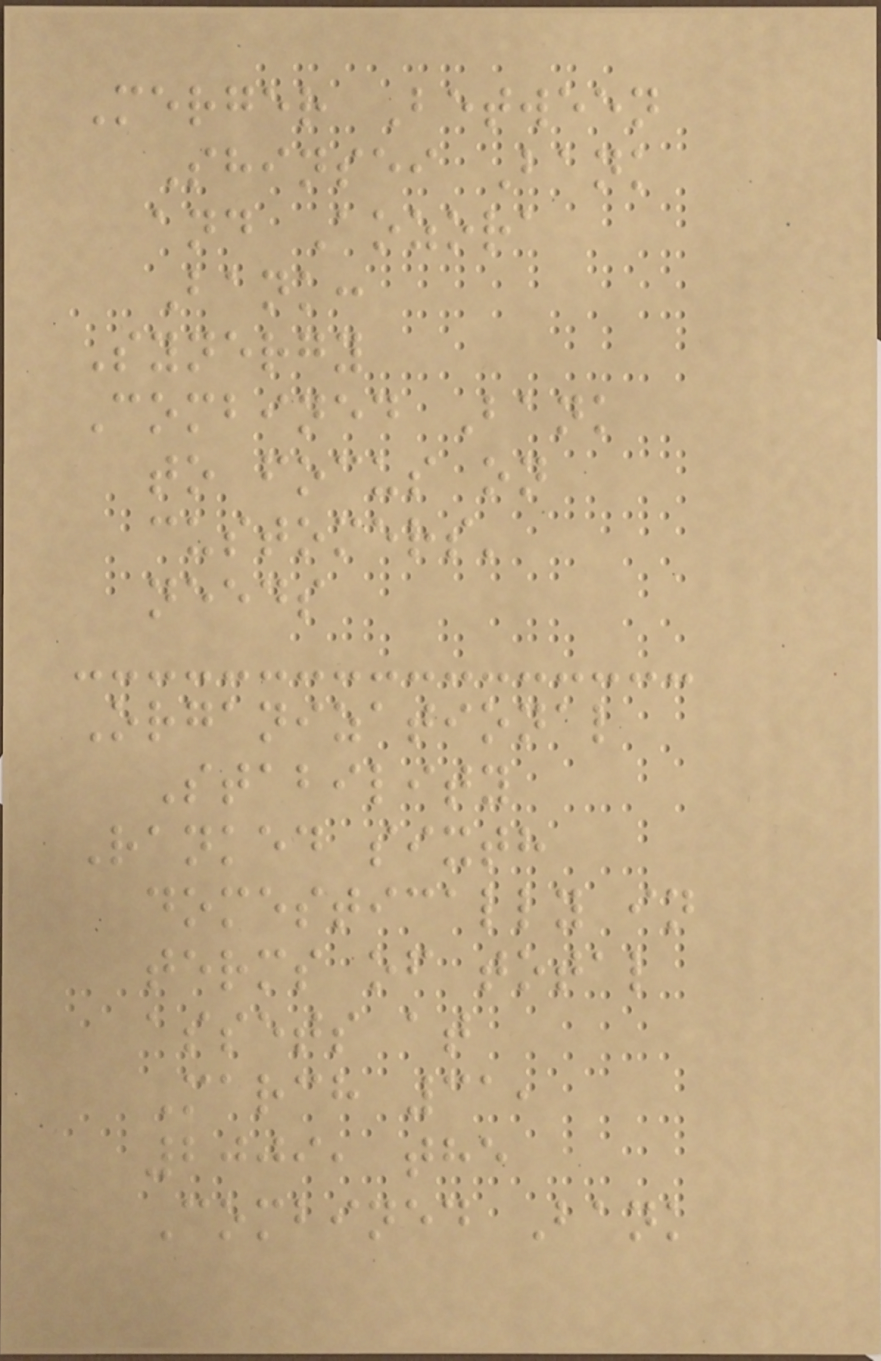Merger Between
Shinsei Bank
and Aozora
Bank:
Synergy
Combined Bank
to focus on
customers'
needs
Organizational
Stability
Ranked sixth
domestically in
terms of total
assets at
March 31,
2009, the
Combined Bank
